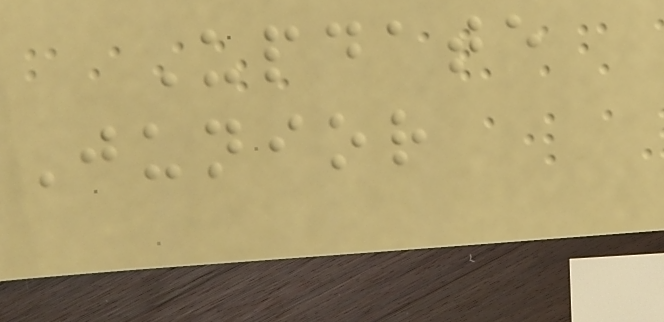Update
Junior
